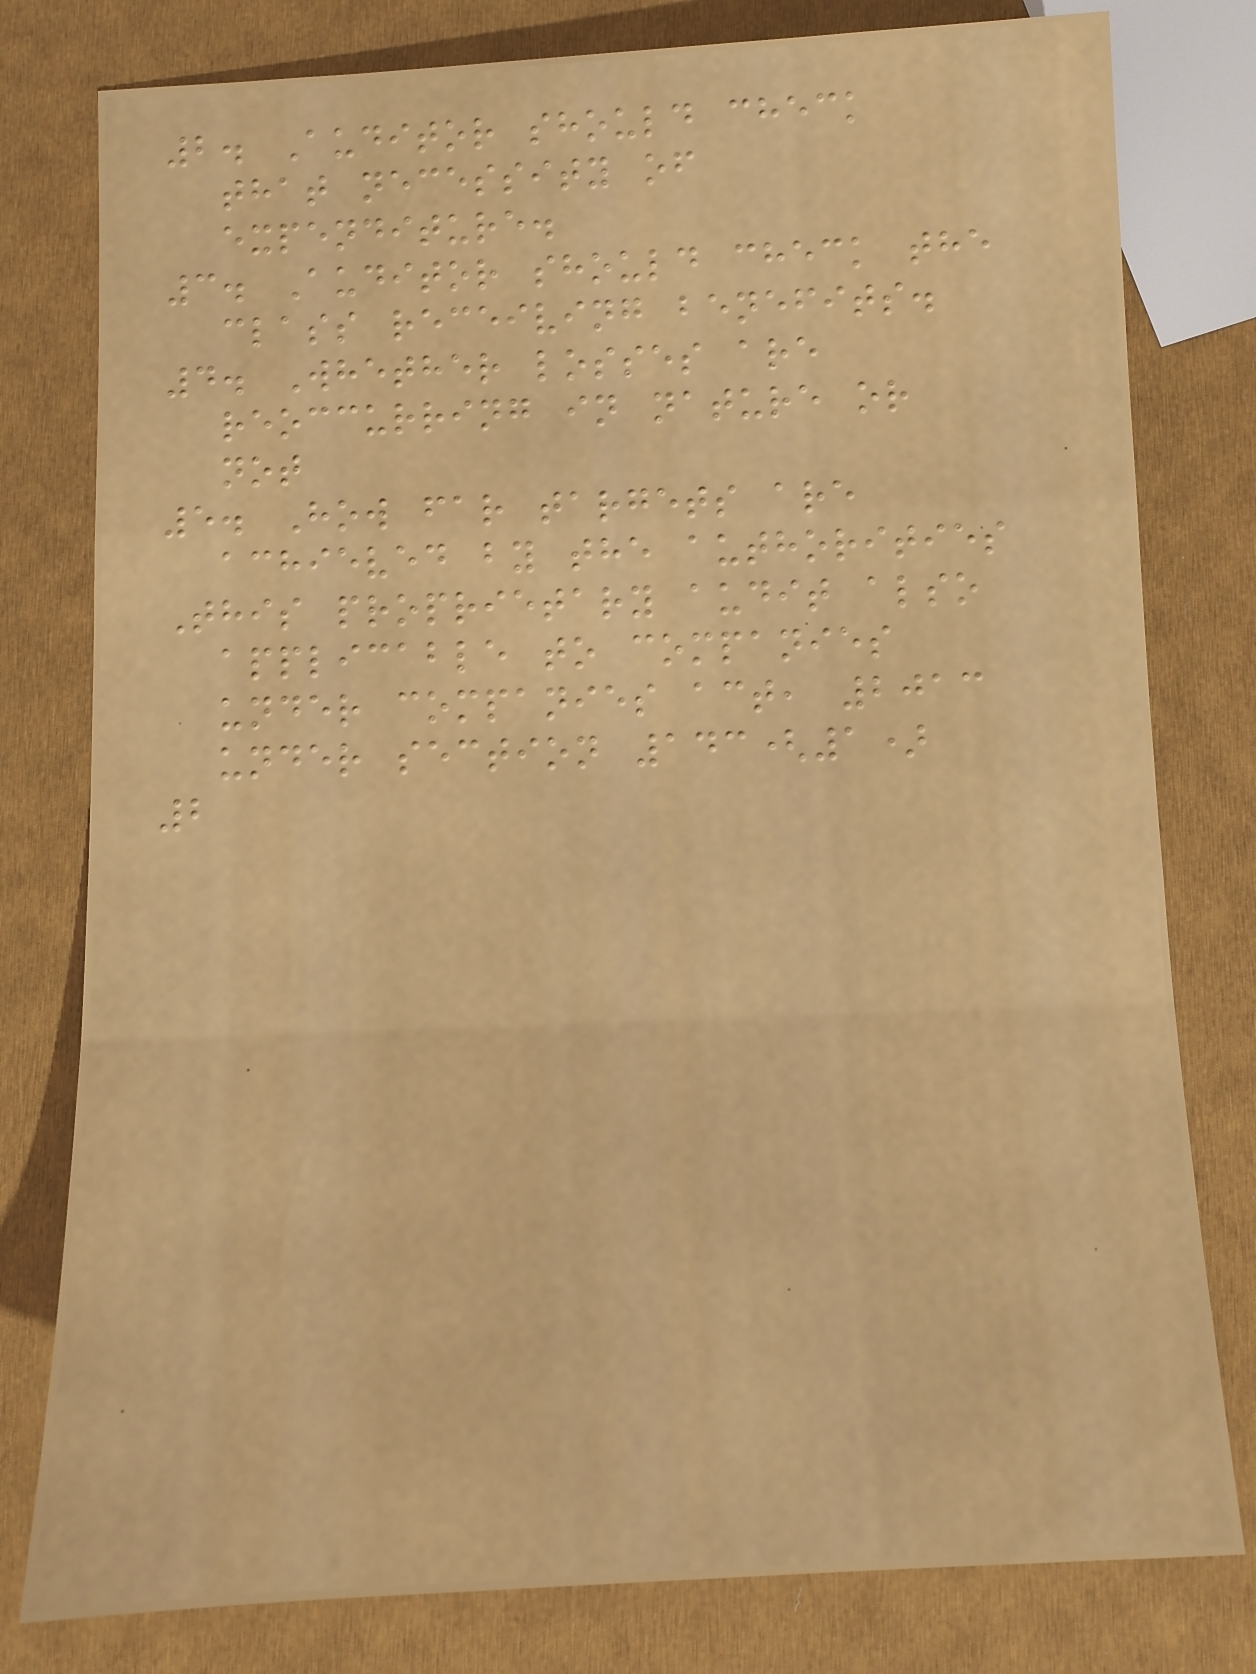2. Auditor should check
that necessity of
expenditure.
3. Auditor should check the
class receiving benefits.
4. Whether losses are
reoccurring in nature or
not
5. How far targets are
achieved by the authorities
This proprietary audit also
applicable to companies
under companies act, 2013
under section 143(1)
2
